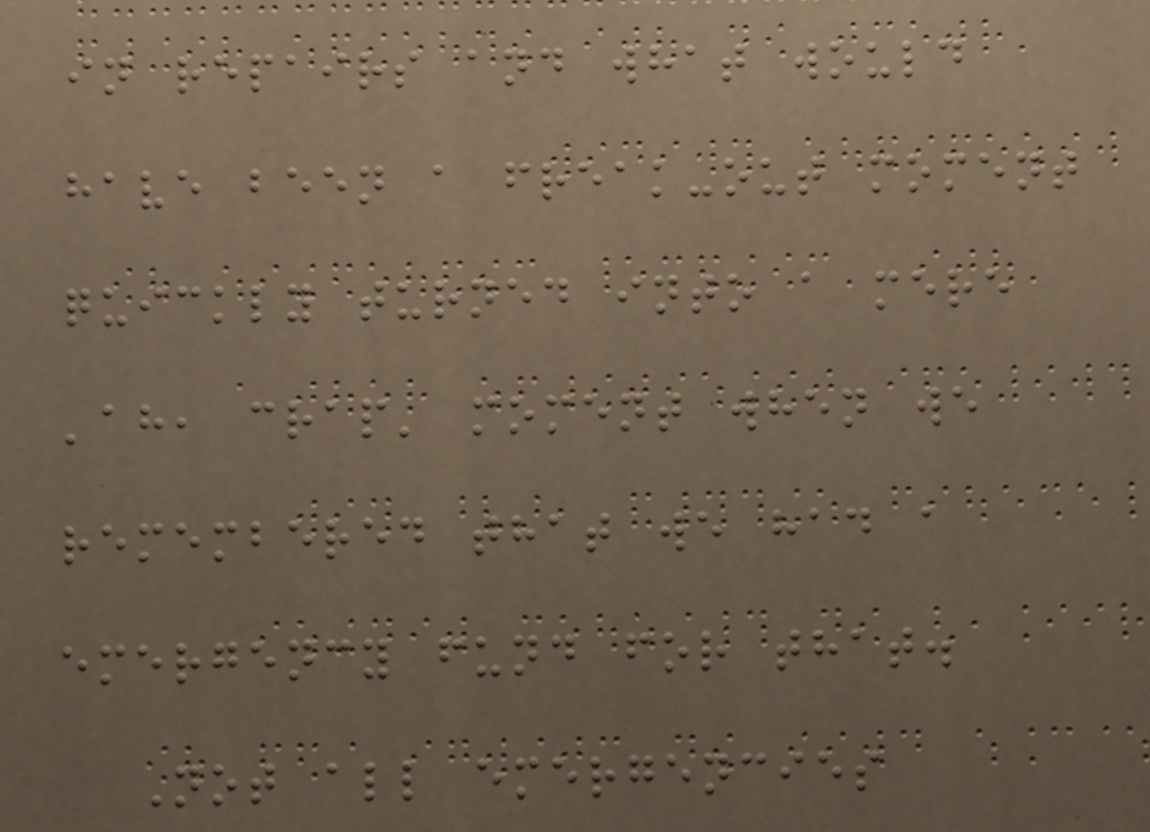in repairs and what would
have been a freak-out moment
quickly turned into a mere
'ah, crap' moment when we
remembered that we had a
emergency fund for that.
Not all emergencies
